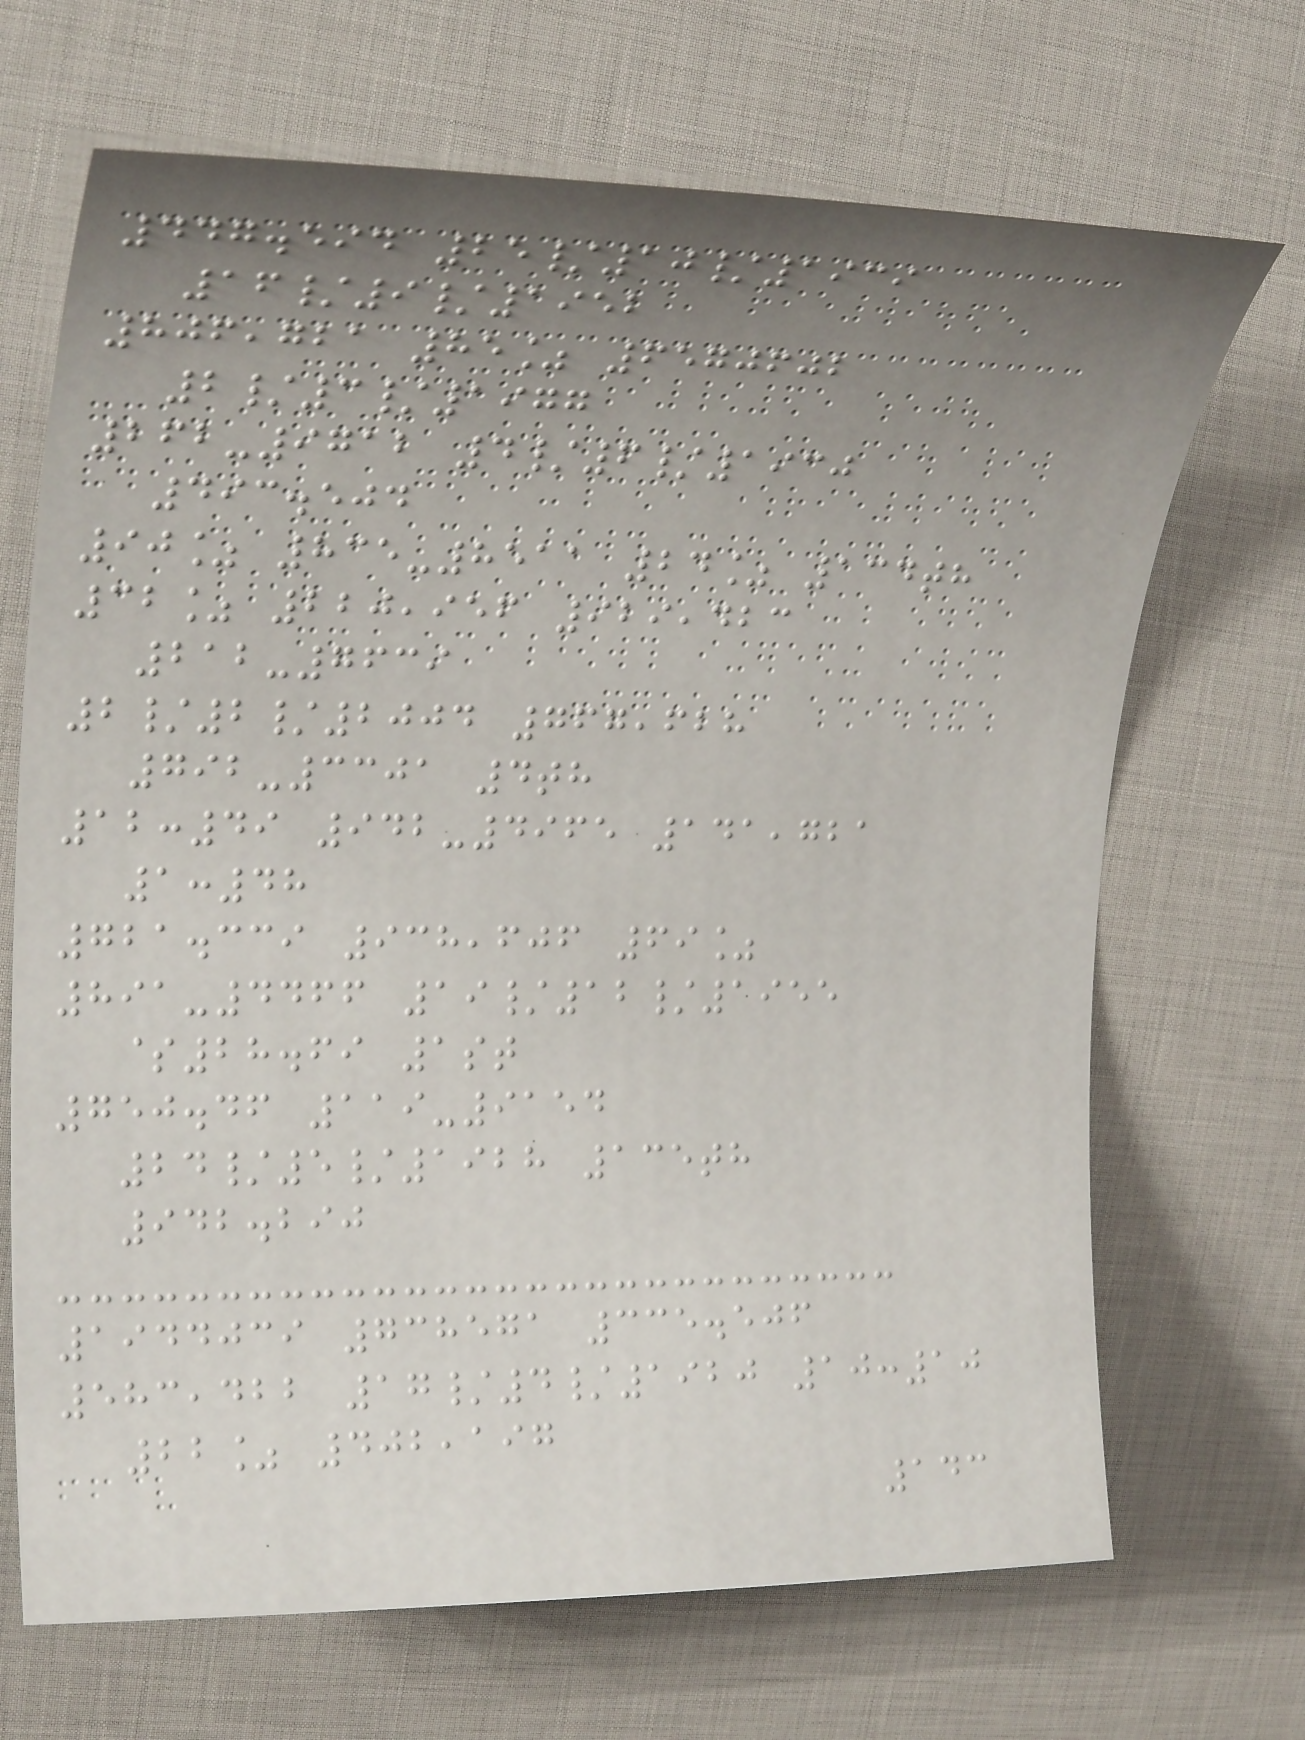447.594 25/10/1939
16/9/1952
806,721 85% 6570602
2/3/1977
262-9712 4/6/1930
493.504
90% 835-8511 24% 134th
32% 220,956 929,423
212-7639
2/2/2004 767,628
792-3301 4th
12:49 942-4965 141,721
1:48
721.339 938,606 69%
891-4466 19/12/1955
$28.69 1st
750.46 119-9154
24/5/1928 135th
942.290
1944039 738571 335.506
583,422 17/4/1920 10:10
22% 402,197
143
